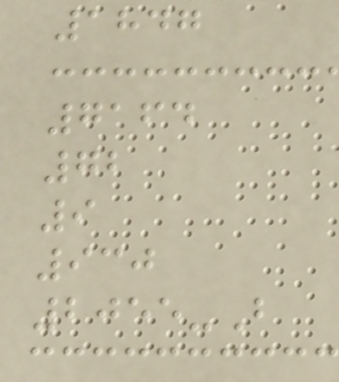1847
7164
72
9
930
2055-B
